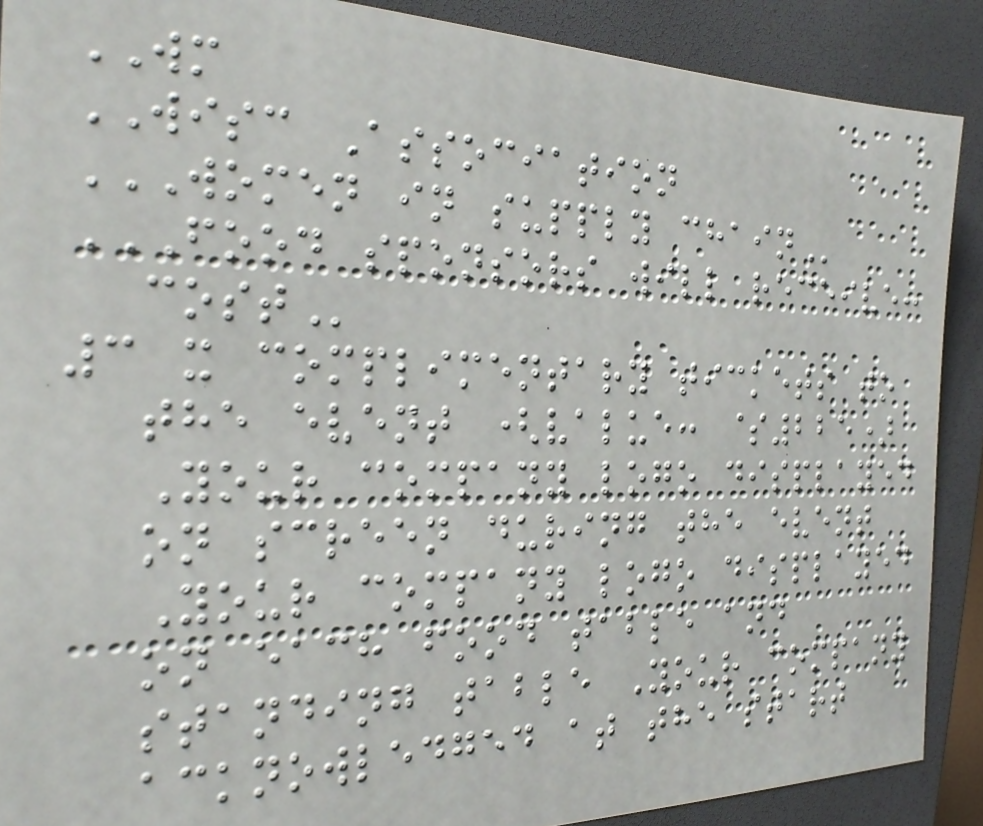WM
WISC Association
WOMEN IN SUPPLY CHAIN
FOOD SPONSORS WILL RECEIVE:
COST
3 x complimentary tickets to
the event (value: $225)
Your company logo displayed
on screen during the event
Your company logo displayed
on each food table and
standing table Your company
acknowledged at the start
